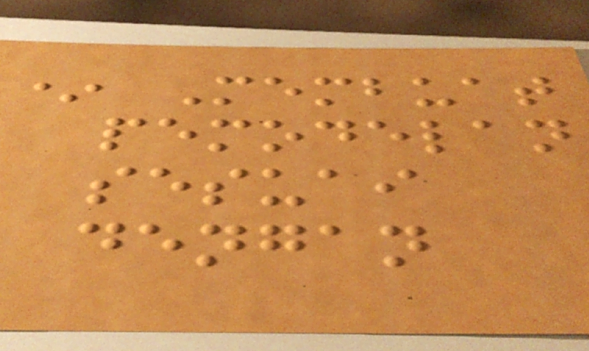* Membuat
pemodelan
sesuai
dengan
